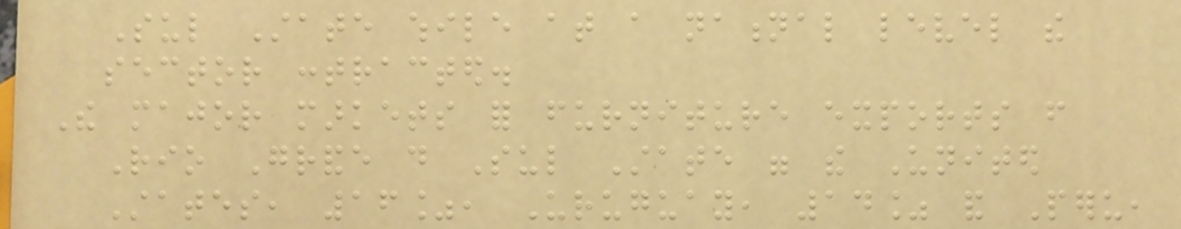Sul State while at a national level the
sector contracted.
The major markets for furniture exports from
Rio Grande do Sul State were the United
States, 16%, Uruguay, 14% and Peru,
